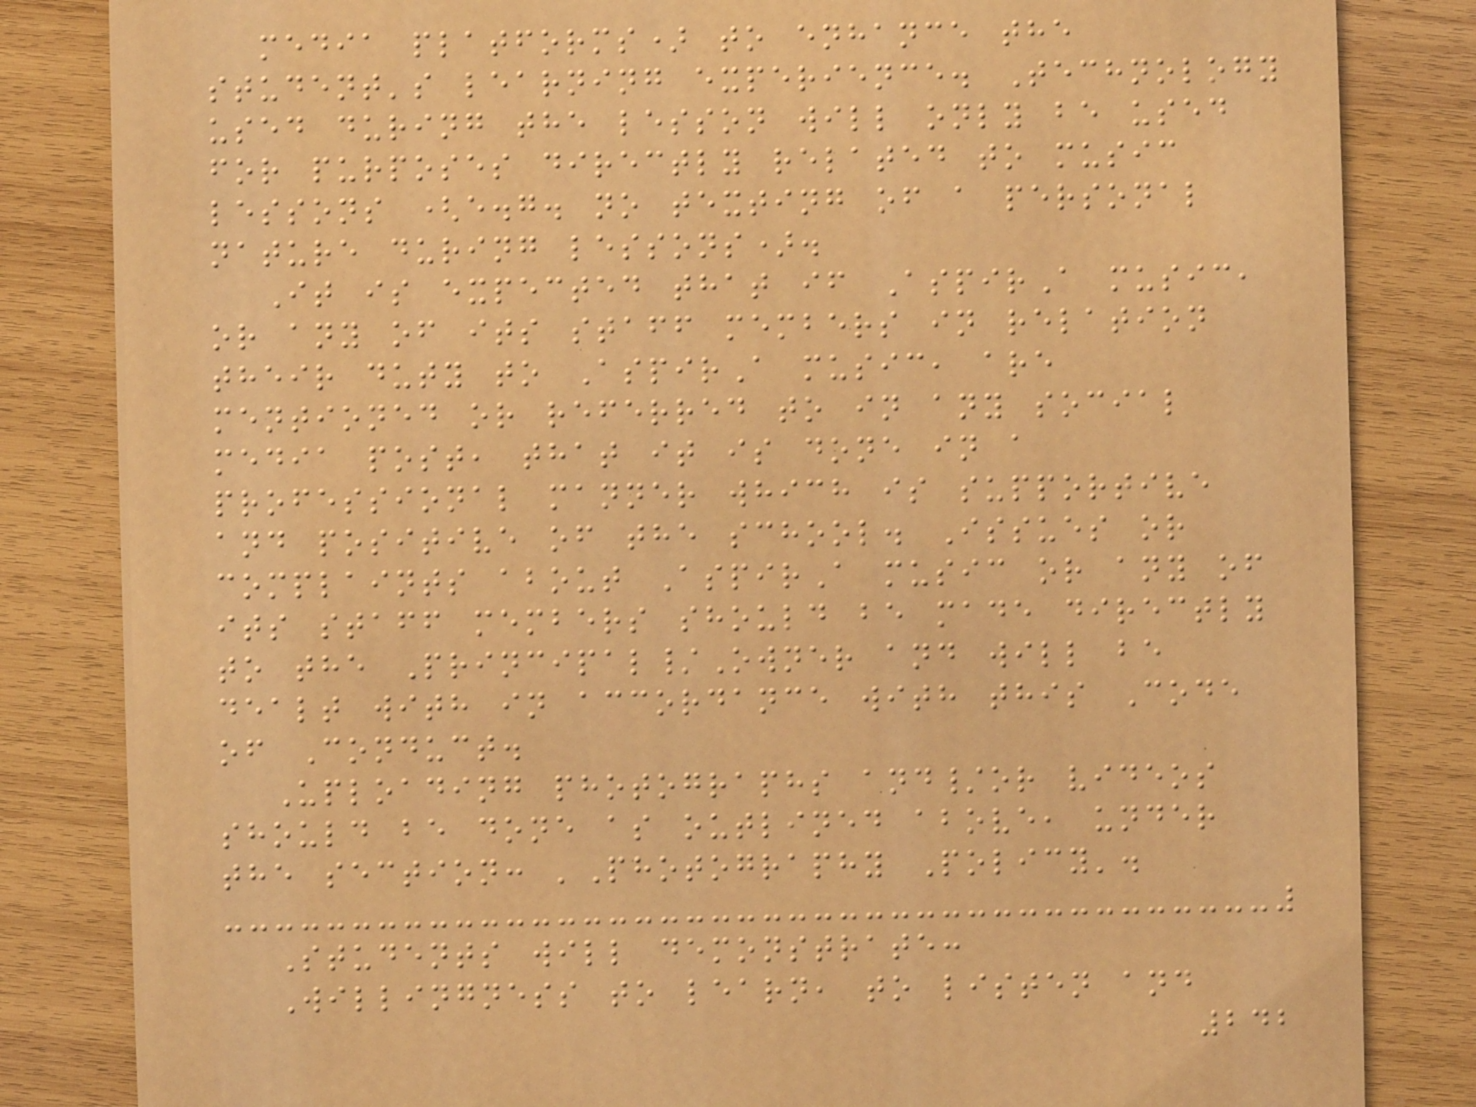media platforms) to enhance the
student's learning experience. Technology
used during the lesson will only be used
for purposes directly related to music
lessons (e.g. no texting of a personal
nature during lessons).
It is expected that if AspirA music,
or any of its staff members in relation
their duty to AspirA music, are
mentioned or referred to in any social
media post, that it is done in a
professional manner which is supportive
and positive of the school. Issues or
complaints about AspirA music or any of
its staff members should be made directly
to the Principal/Owner and will be
dealt with in accordance with this Code
of Conduct.
Uploading photographs and/or videos
should be done as outlined above, under
the section: 'Photography Policy'.
Students will demonstrate:
Willingness to learn, to listen and
242
